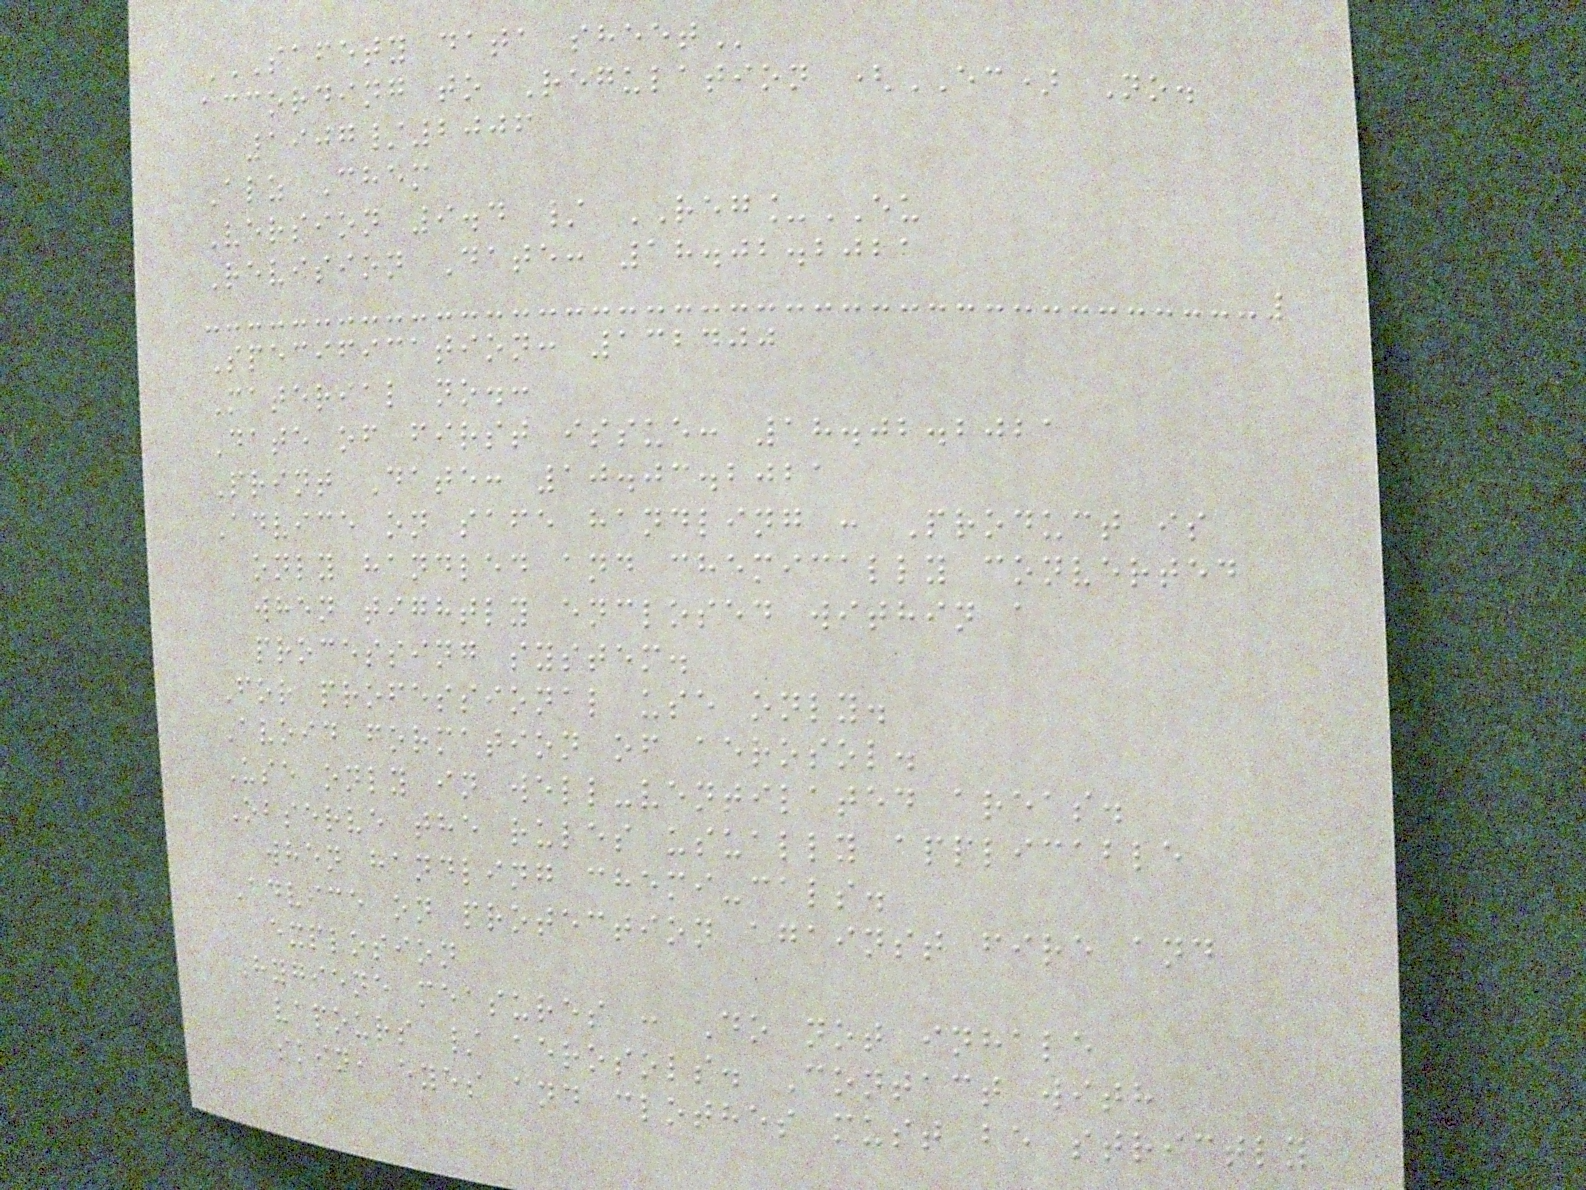SAFETY DATA SHEET
according to Regulation (EC) No.
1907/2006
Alz Chem
Version 9.4 / REG_EU
Revision Date: 18.02.2021
Specification: 132400
Material no.:
Date of first issue: 18.02.2021
Print Date: 10.03.2021
Advice on safe handling : Product is
only handled and chemically converted
when tightly enclosed within a
processing system.
For professional use only.
Avoid formation of aerosol.
Use only in well-ventilated areas.
Observe the rules usually applicable
when handling chemi-cals.
Advice on protection against fire and
explosion
Hygiene measures : Do not inhale
vapours / aerosols. Contact with
skin, eyes and clothes must be strictly
